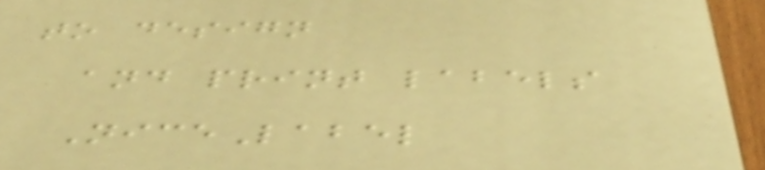to design
and print labels
NiceLabel
